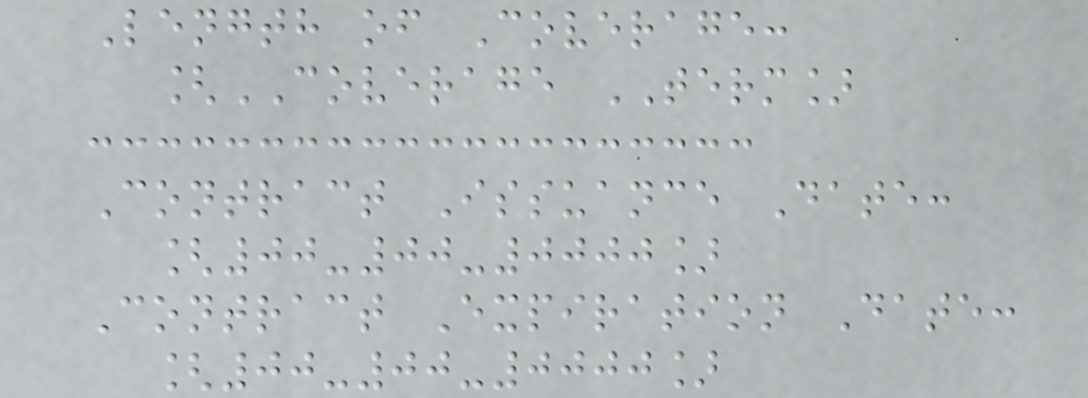Length of Coverage:
[COVERAGE TERM]
Contract Issuance Date:
[00-00-0000]
Contract Expiration Date:
[00-00-0000]
